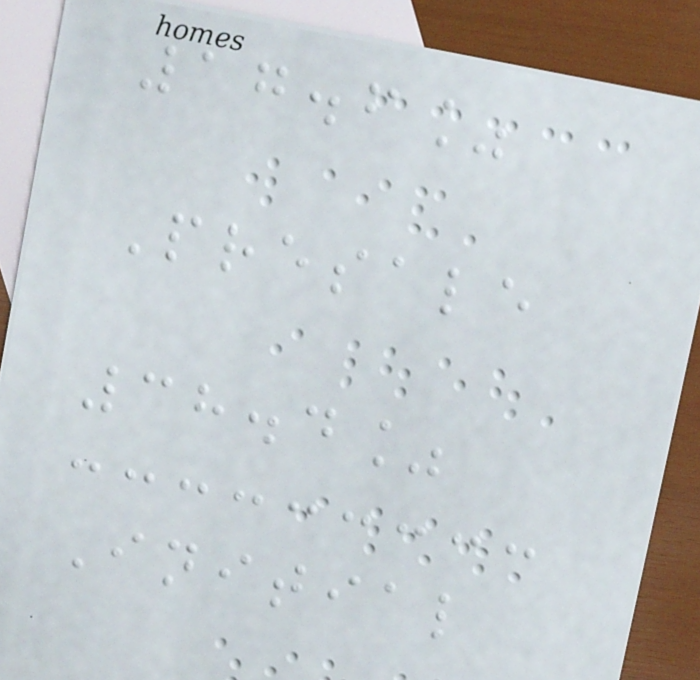17.6%
Presale
38.4%
Initial
